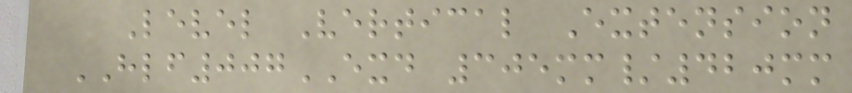Level Vertical Extension
HLF007EXD 305mm/420mm
